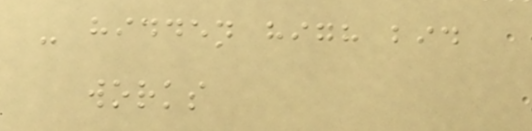- hidden high bid
works
